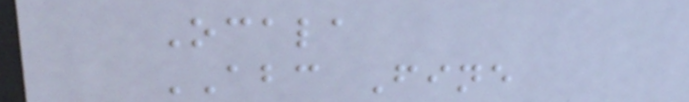Ocala
ABC Fine
